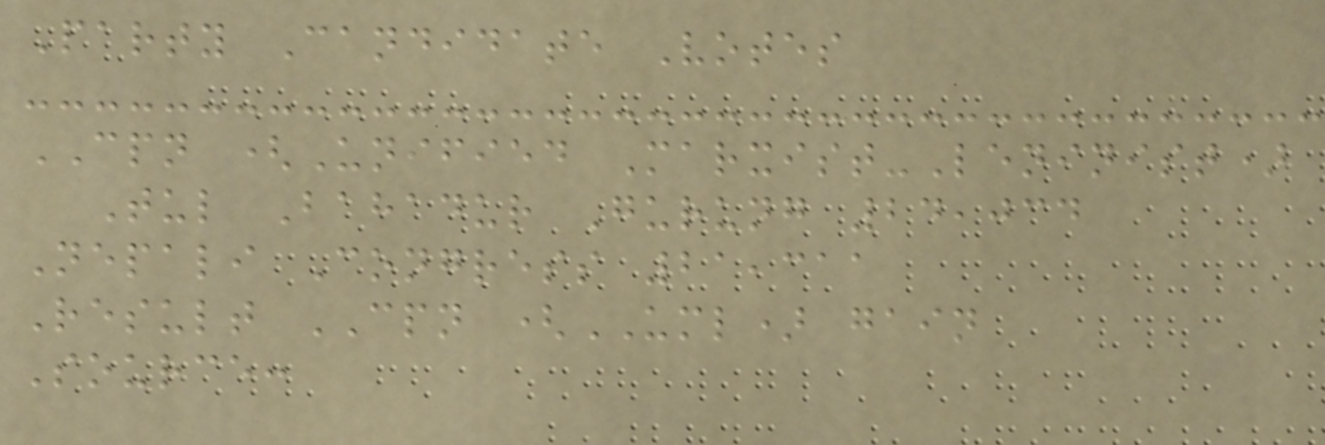Party Candidate Votes
CPN (Unified Marxist-Leninist)
Tul Bahadur Gurung 24,034
Nepali Congress 21,311
Result CPN (UML) gain
Source:
